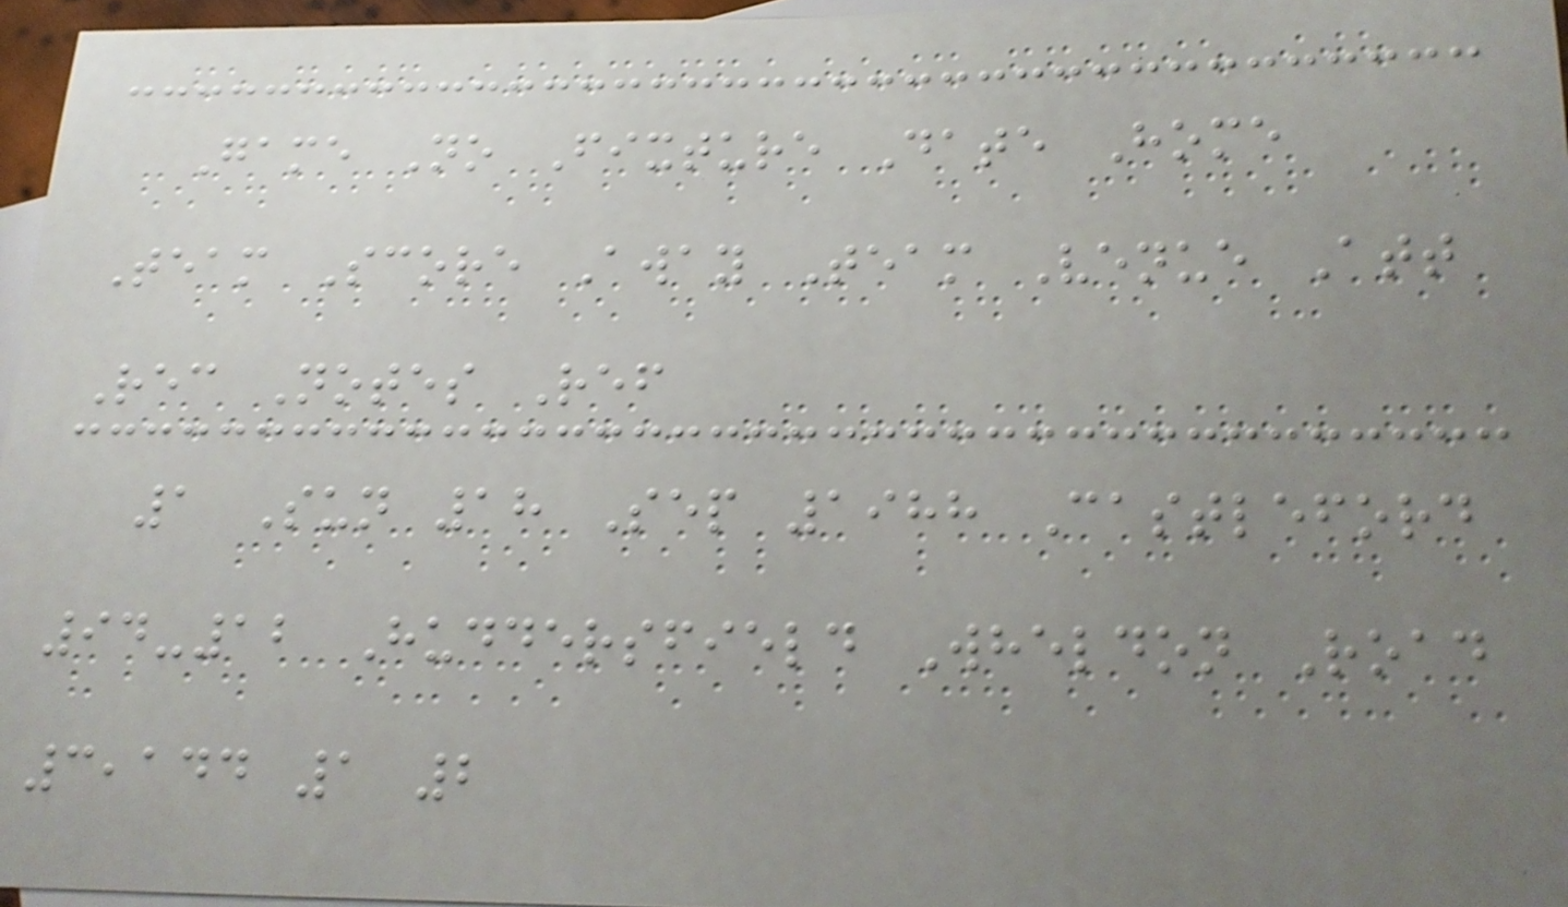Game No Fixture Date Home
Team Score Away Team Venue Att
Rec Notes Ref
1 Sun 18 Sep 1988 Castleford
94-12 Huddersfield Wheldon Road
3,144 1 2
